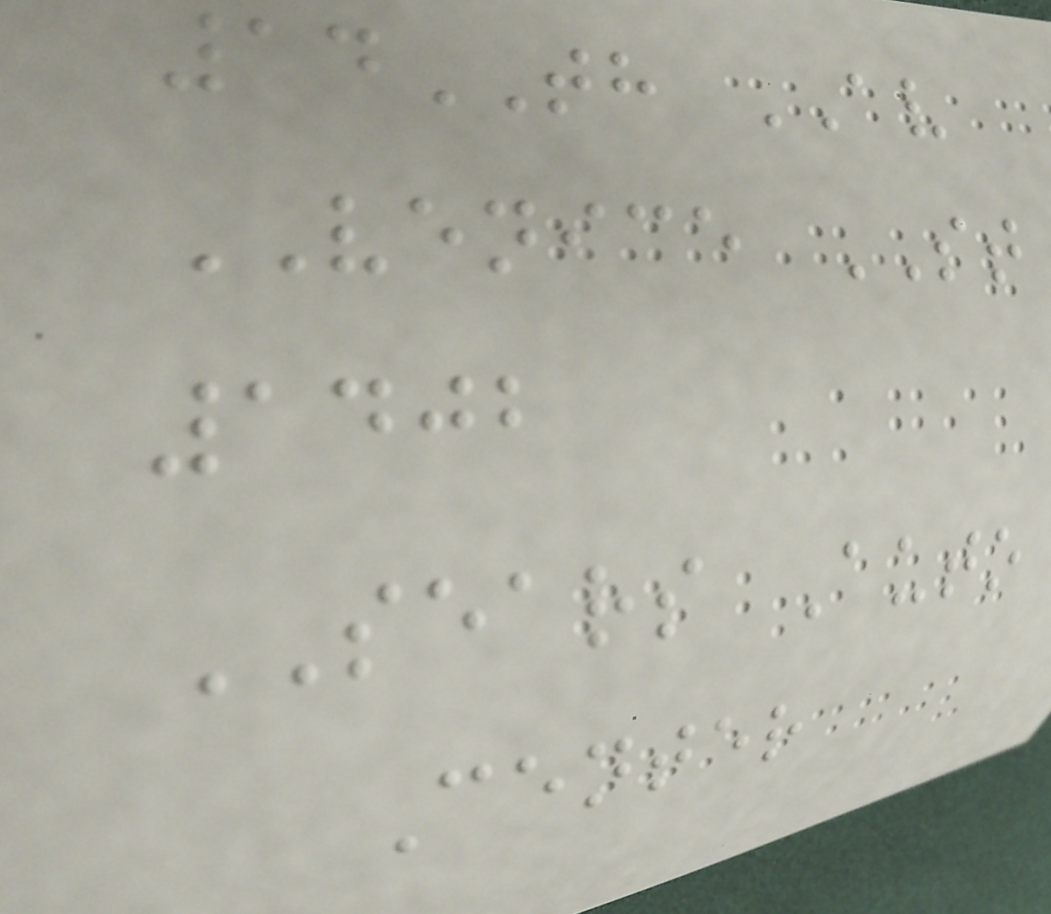14TH AV
VENICE ST
1402
SEARS Auto
Center
